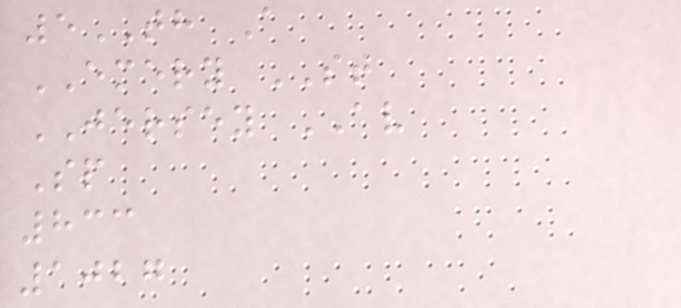5TH A
EMERY ST
JERSEY AV
Sp
833
1027
